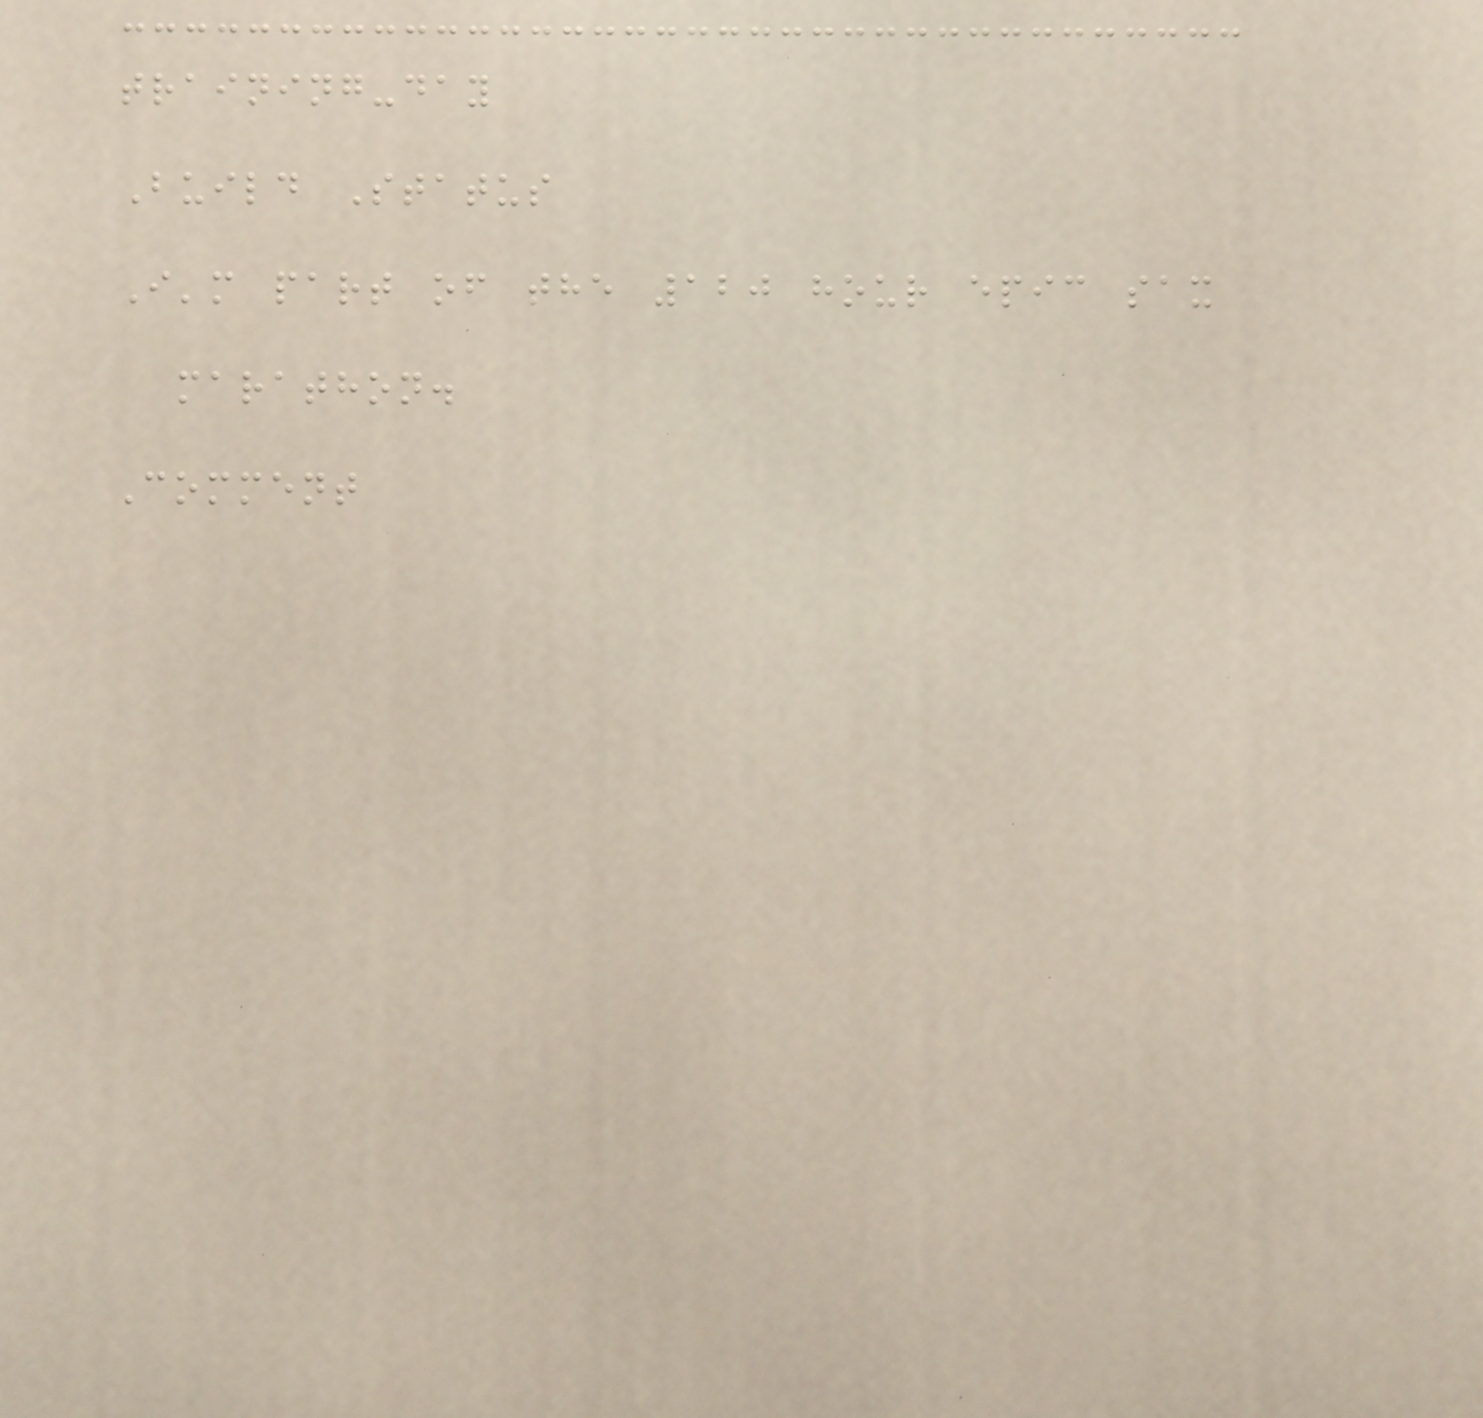training-day
Build Status
I'm part of the 120 hour epic sax
marathon.
Comment
